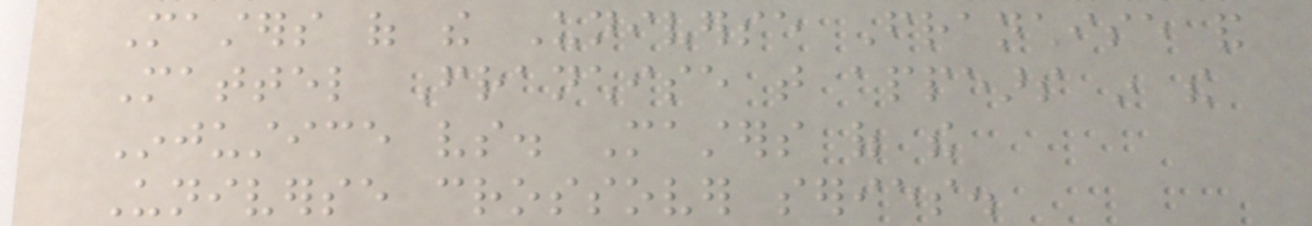Masters of the Universe Franchise and
Mattel Franchise that appears in the
Injustice vs. Masters of the
Universe crossover series.
